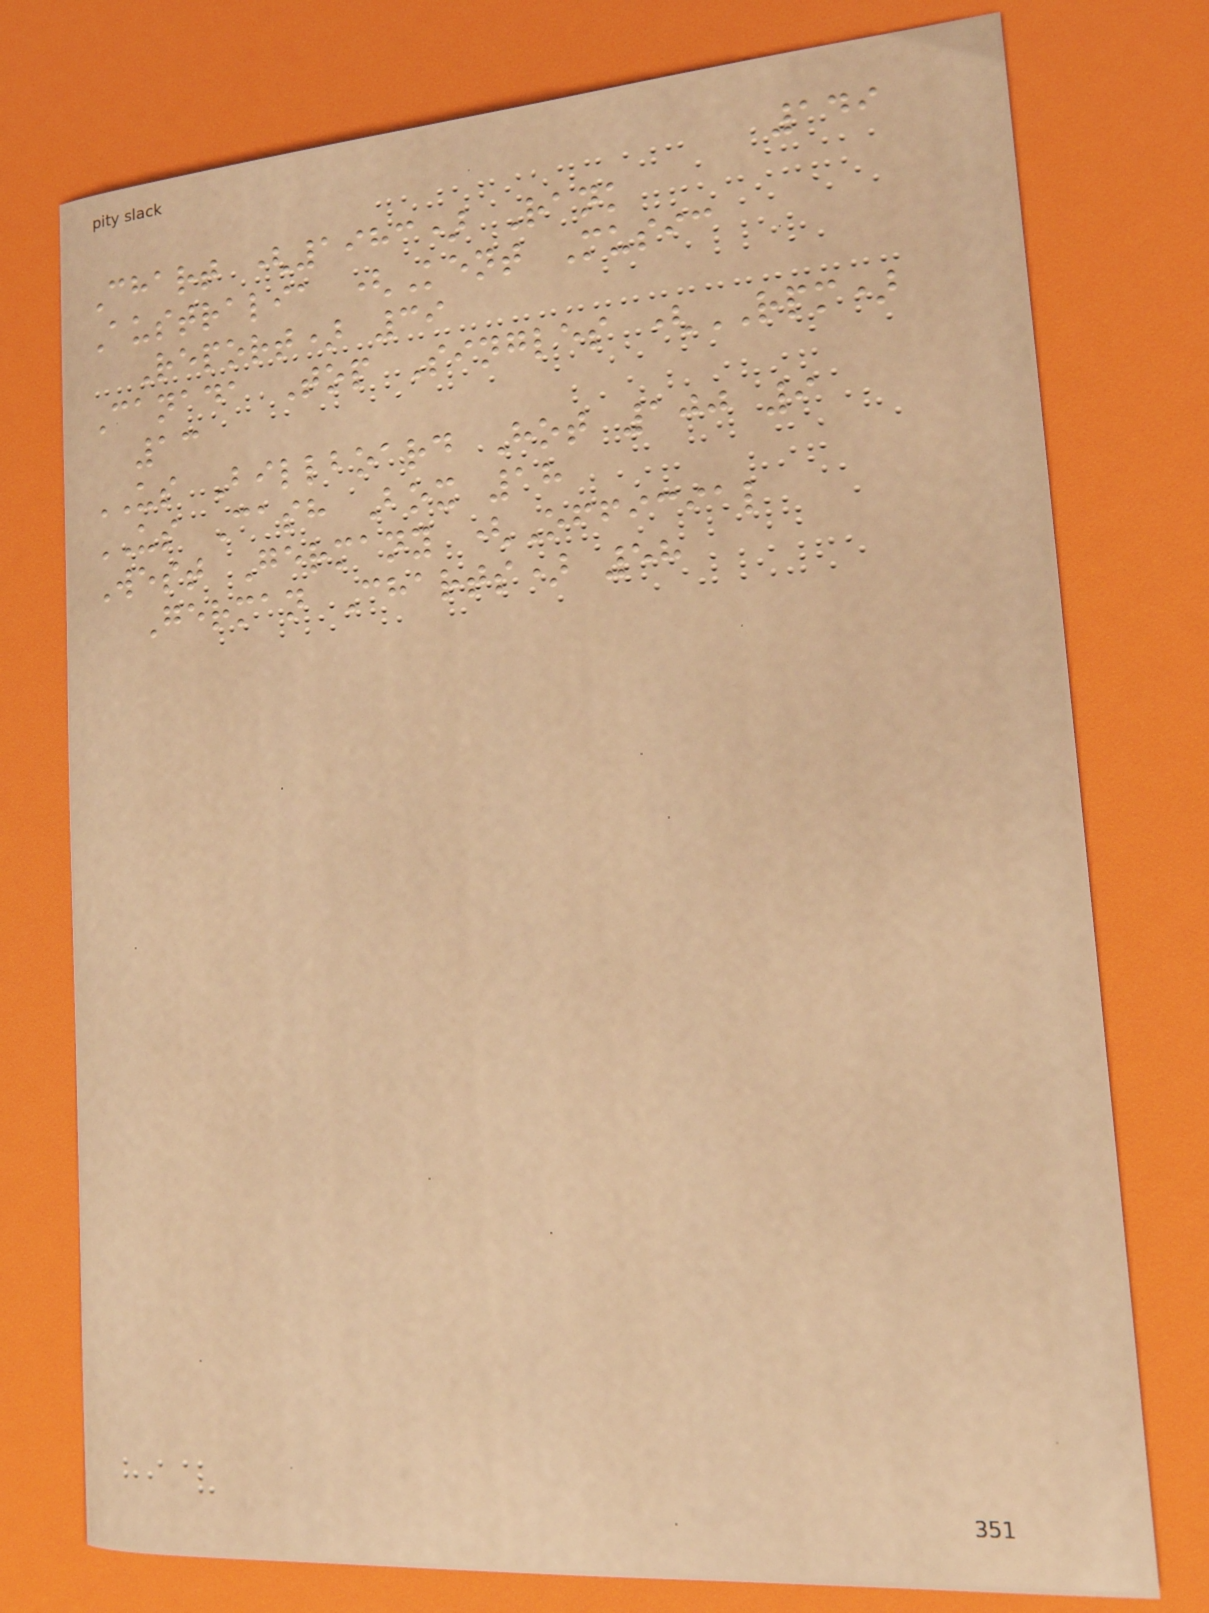149
Chart (1983) Rank
Australia (Kent Music
Report) 39
Canada Top Singles (RPM)
13
US Billboard Hot 100 9
US Cash Box 18
West Germany (Official
German Charts) 58
